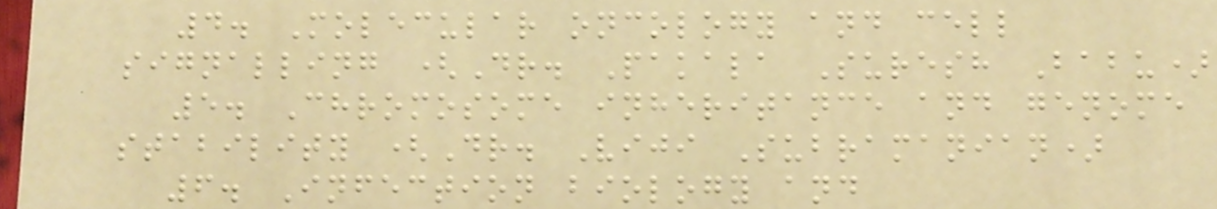4. Molecular oncology and cell
signalling (Dr. Pakala Suresh Babu)
5. Chromosome inheritance and genome
stability (Dr. Viji Subramanian)
6. Infection biology and
